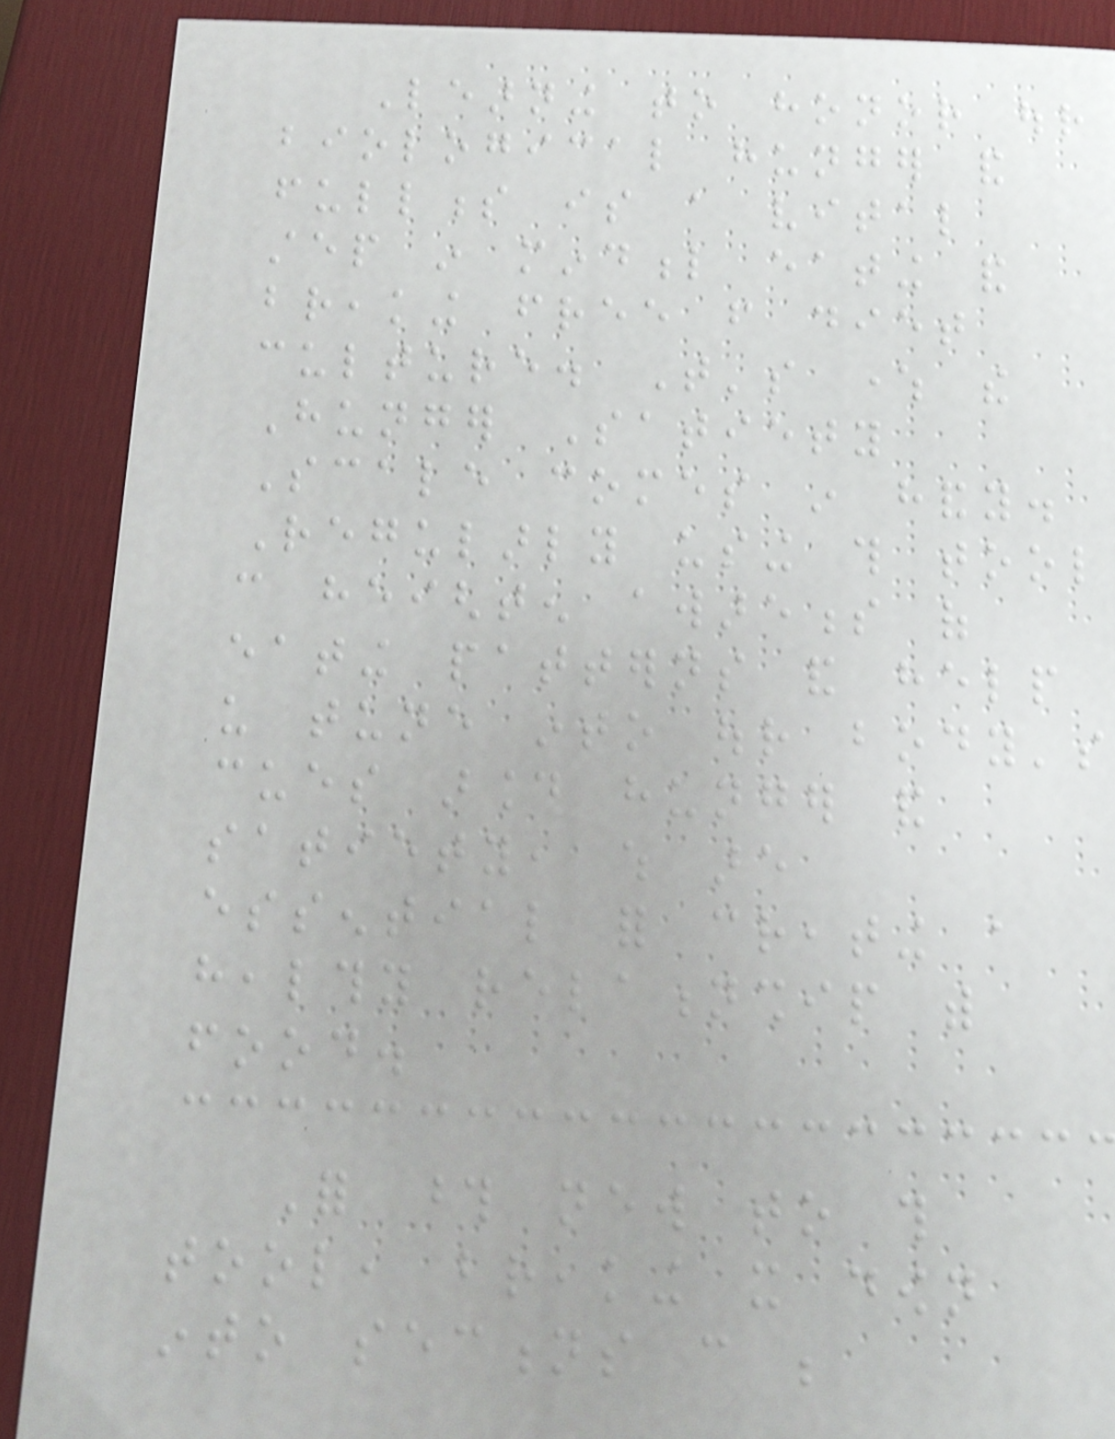Learning to honor our
biological hunger and
fullness is a vital
step in mindful eating and
breaking free from diet
culture. That's where the
Hunger Satiety
Scale comes in handy.
Regularly using this tool
can heighten awareness of
eating patterns and help
us tune into our body's
cues around hunger and
satiety, which are
essential for creating a
healthy relationship with
food.
For those new to this
tool, breaking it down
into sections can be
